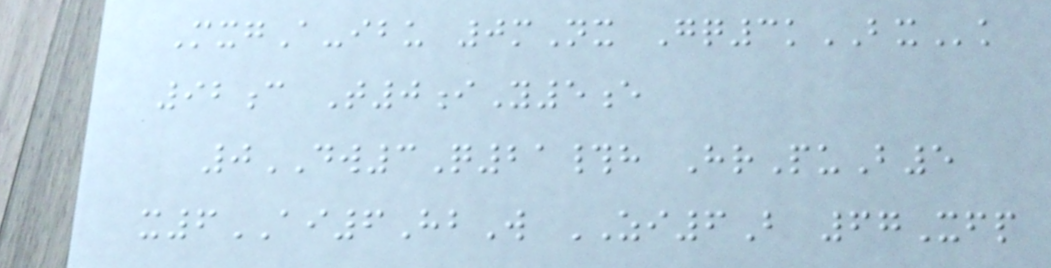MxgA-ibu 0mNx Gq3kBXk
92c T0iY5e
0DW3Q21#h HrPuB5
x6AI6HbW ZI6B 67Xfp
